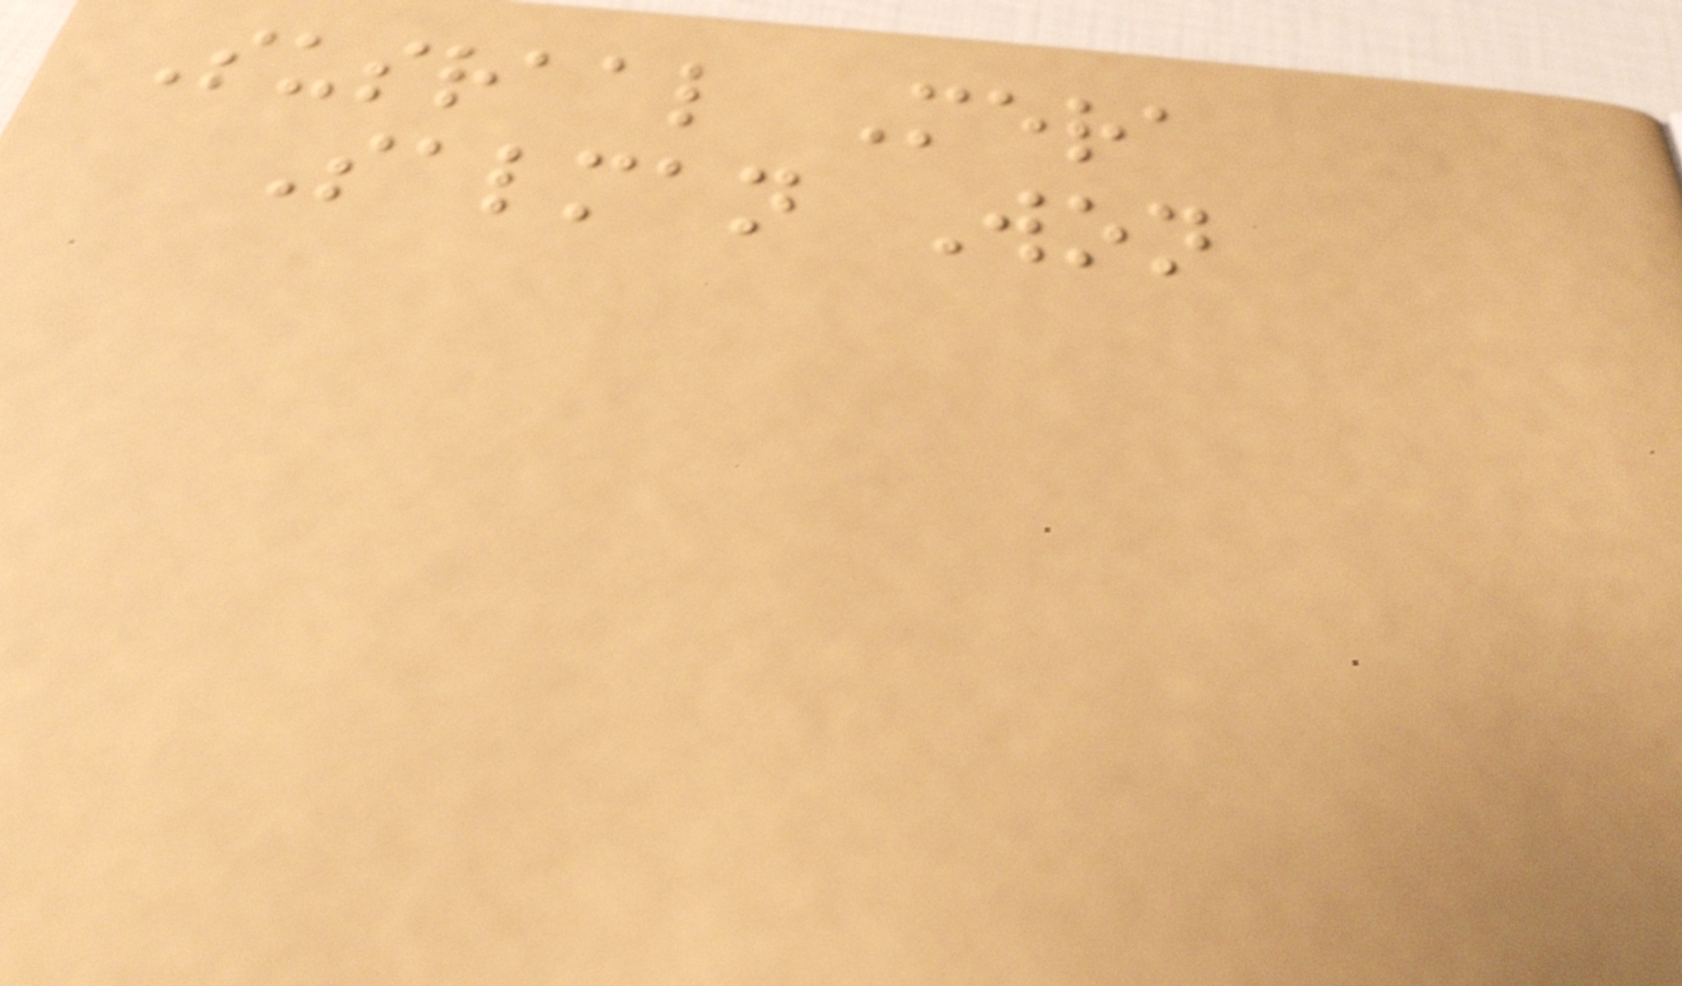Susraal Mera
Salman Won
